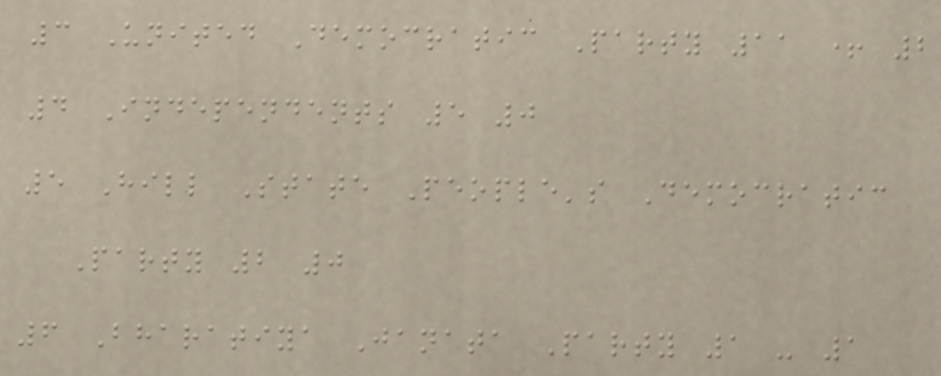3 United Democratic Party 11 + 2
4 Independents 5 0
5 Hill State People's Democratic
Party 2 0
6 Bharatiya Janata Party 1 - 1
